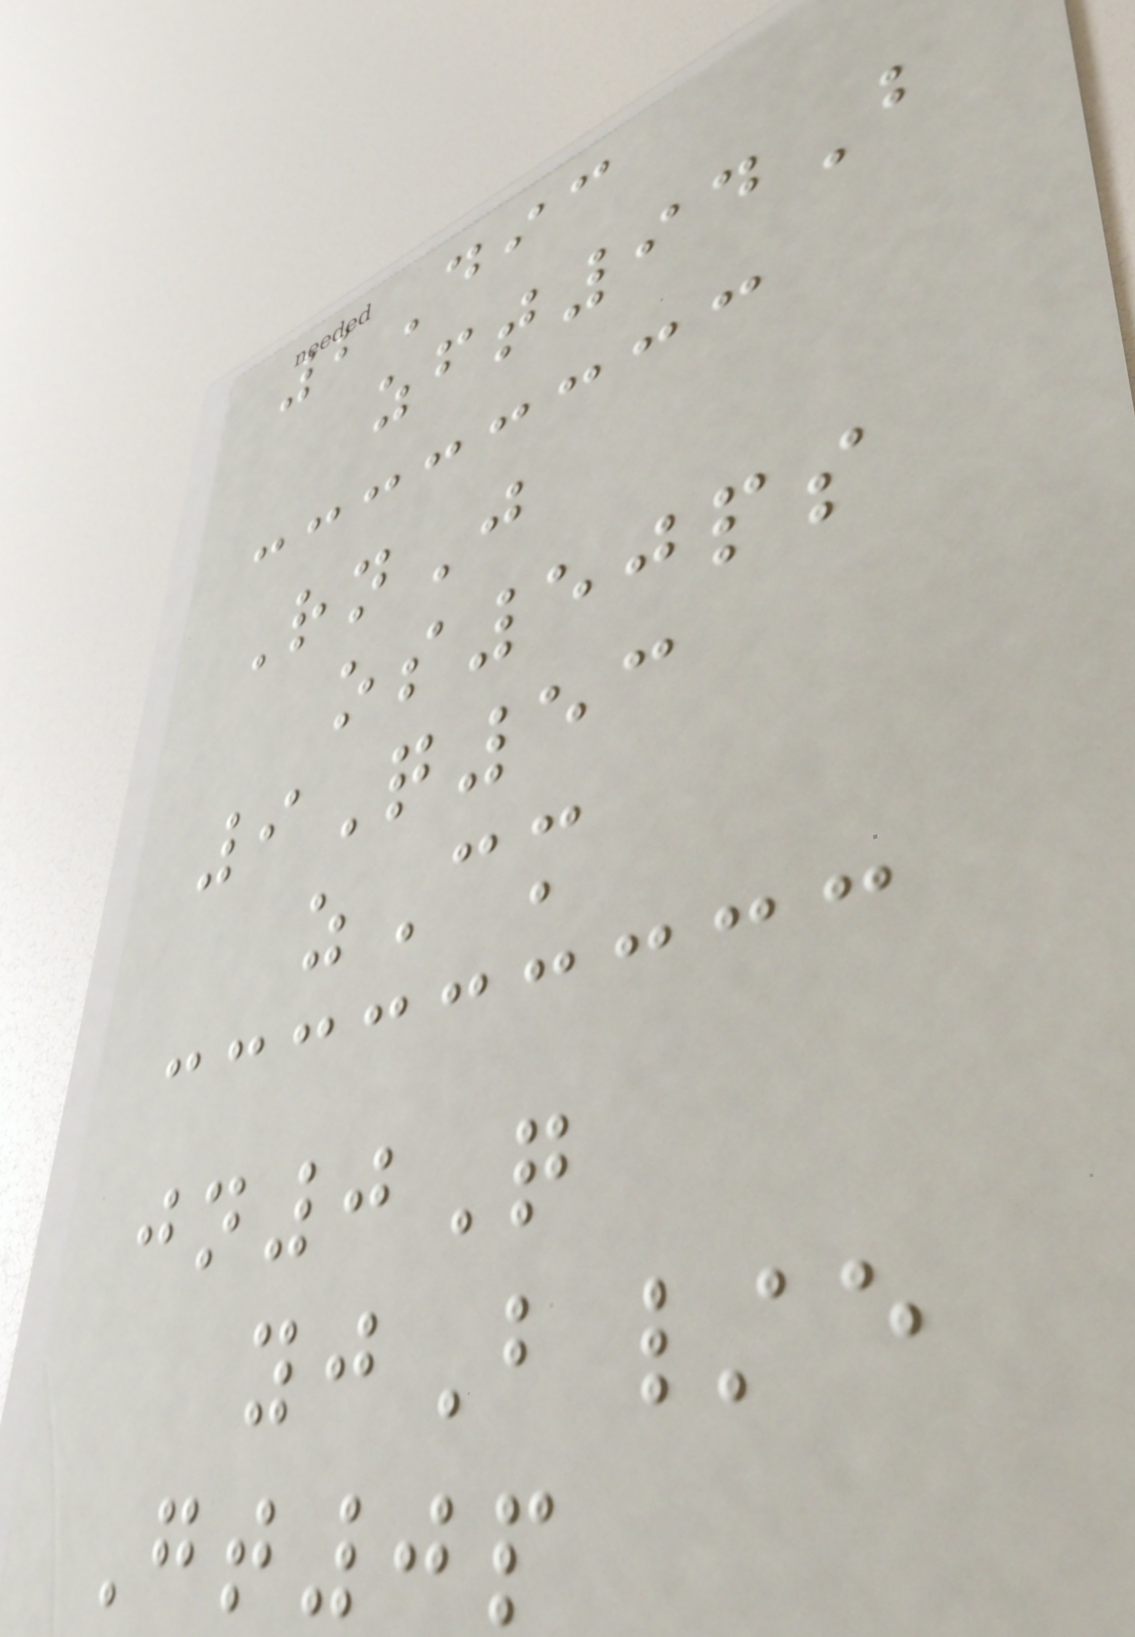2Dic
zft94B
RnJ
os50ps
9Q53
zCm
jn0Q
yjB/e
Gt0p
